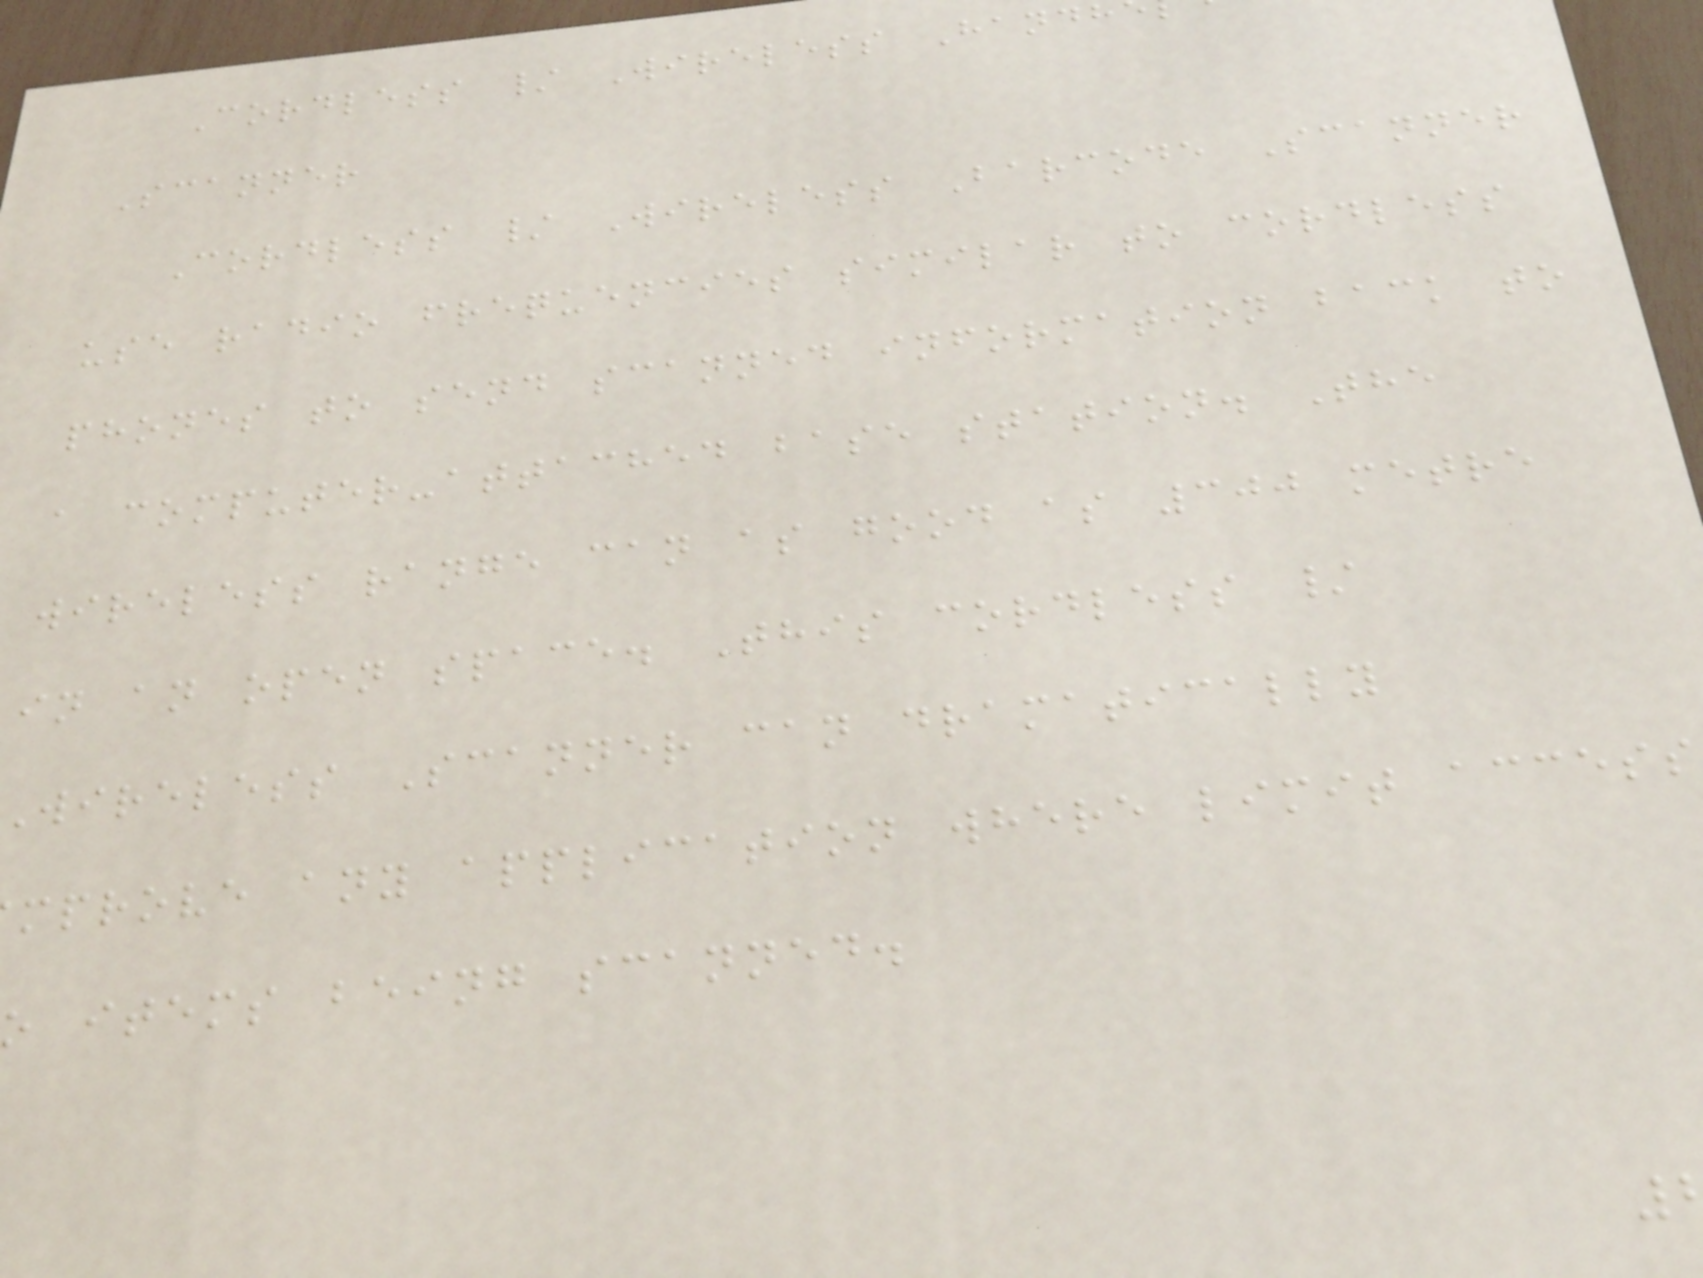Cordless / Wireless Handh
Scanner
Cordless / Wireless Barcode Scanner
use radio frequencies similar to cordless
phones to send scanned information back to
a computer-attached base station. The
wireless range can as good as 300 metre
in an open space. This cordless /
wireless Scanner can dramatically
mprove any application where limit access
o items being scanned.
